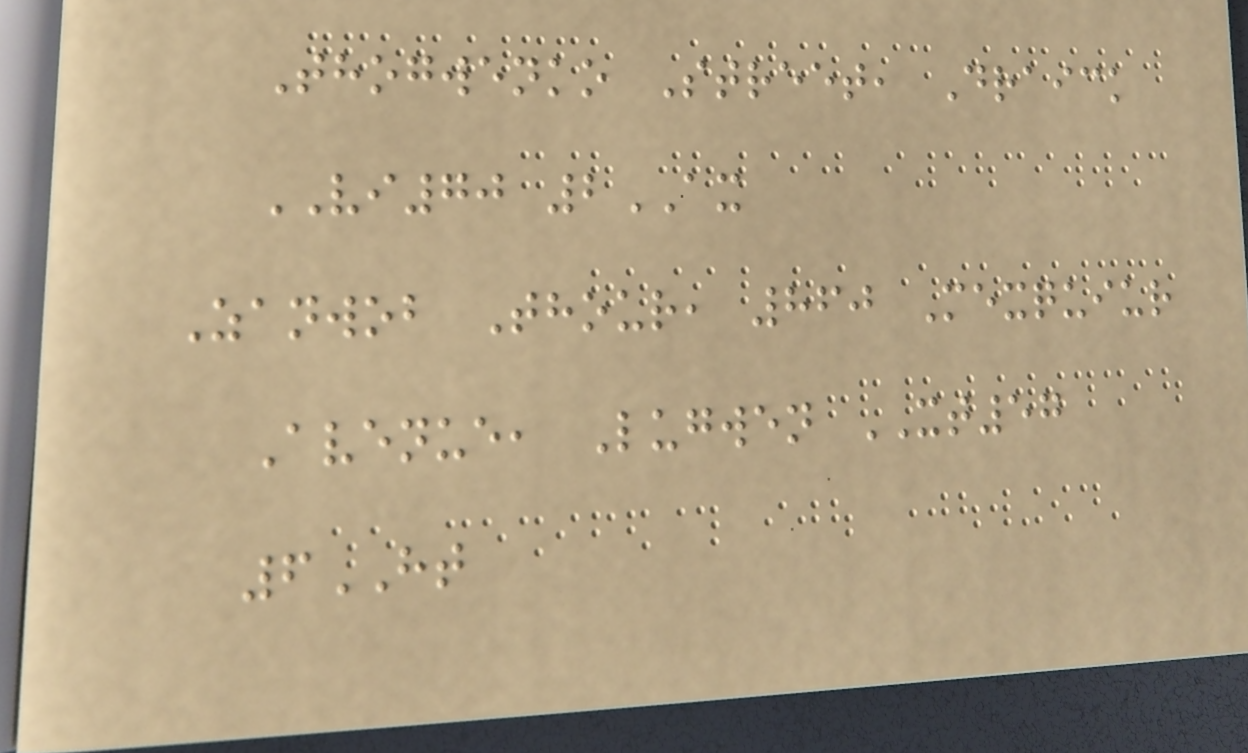Thogwenko Street, Draick
VI70 2AX
Zanwob Thour, 860 Mexquiur
Avenue, Lugwen XT57
6HT
